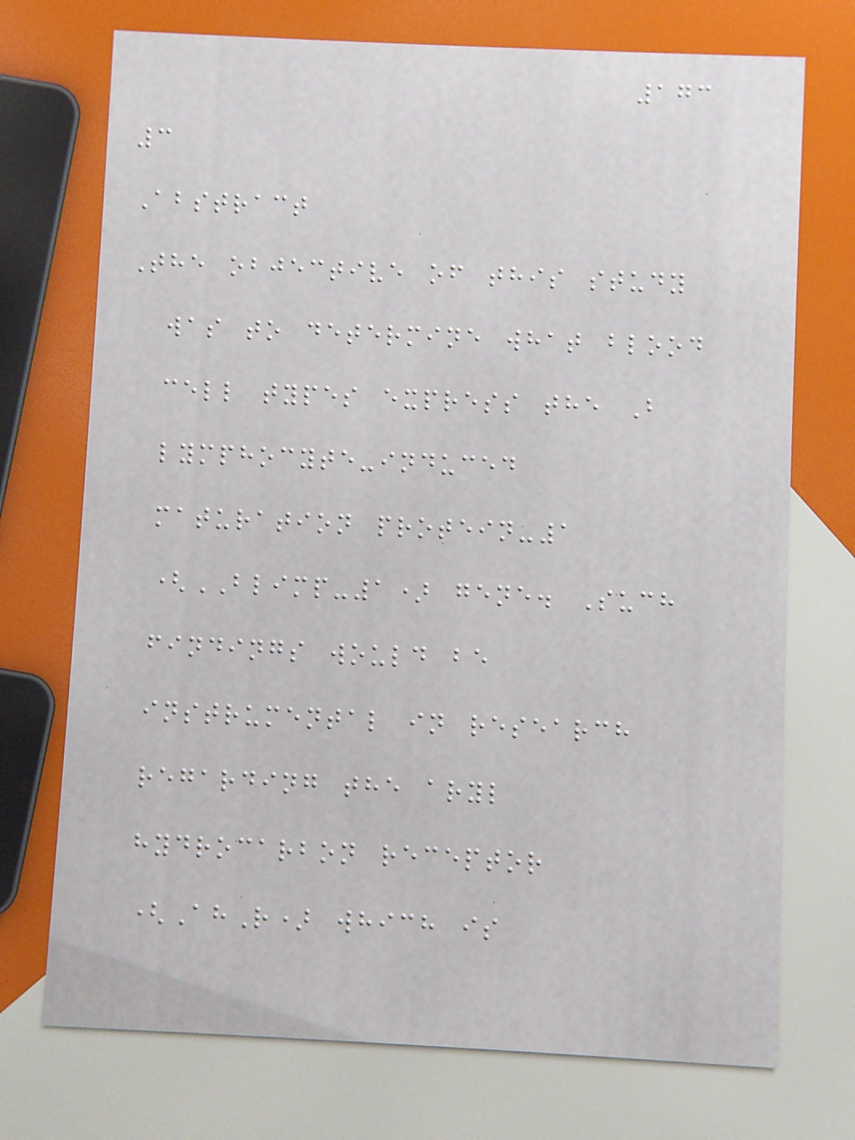173
3
Abstract
The objective of this study
was to determine what blood
cell types express the B
lymphocyte-induced
maturation protein-1
(BLIMP-1) gene. Such
findings would be
instrumental in research
regarding the aryl
hydrocarbon receptor
(AhR) which is
